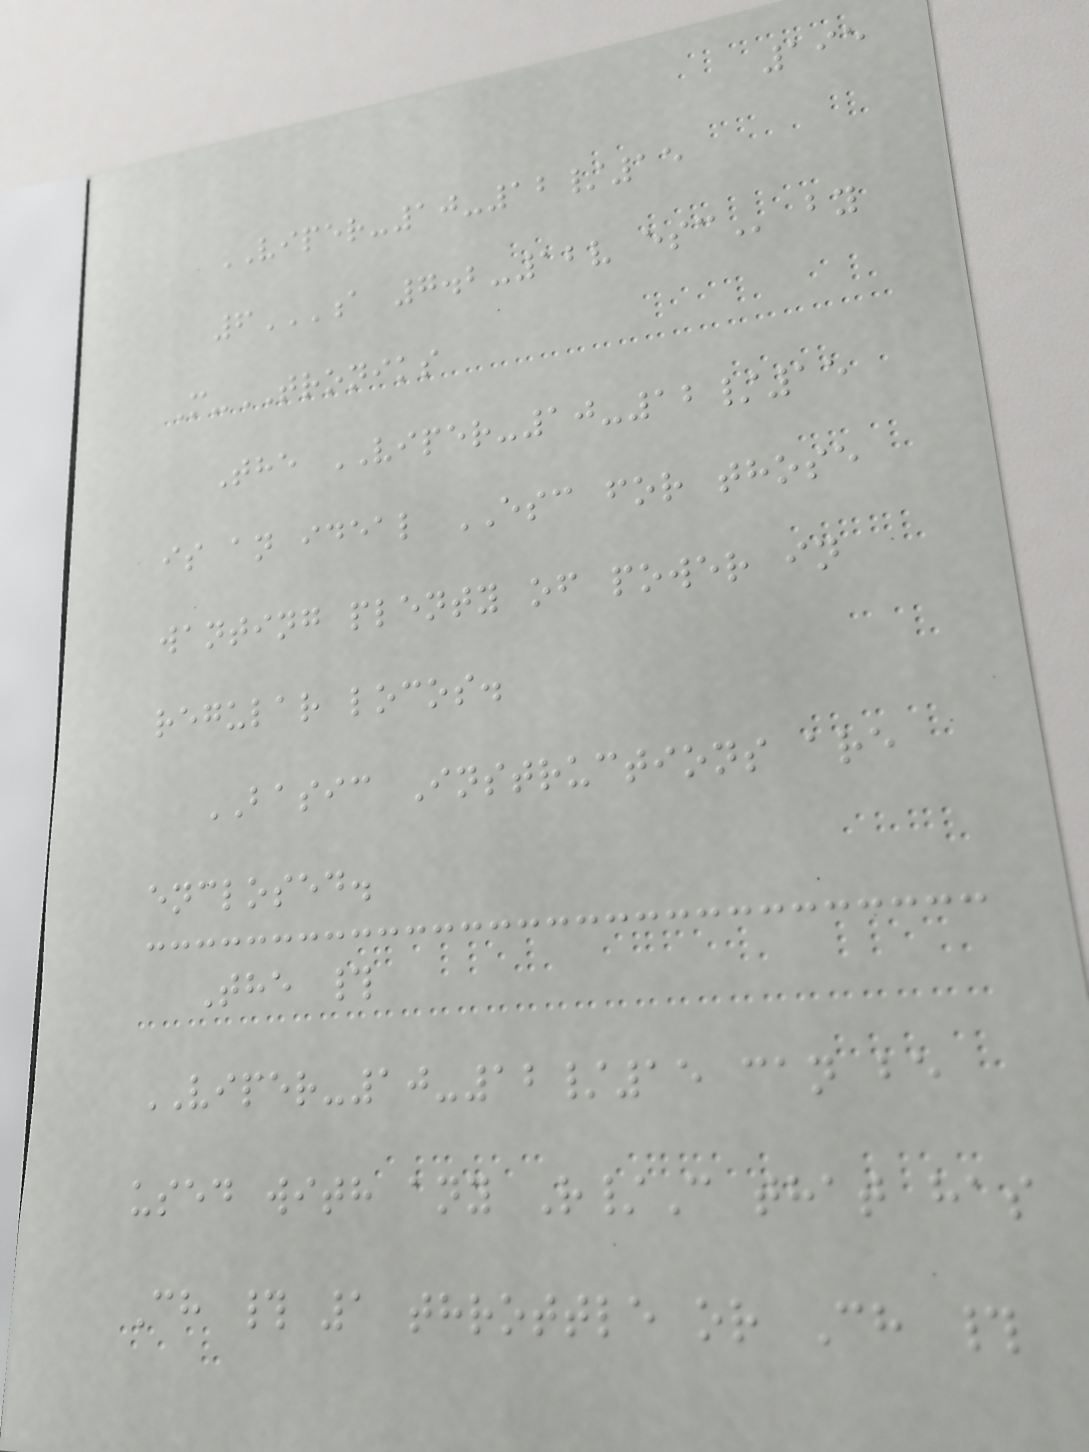195
VIPER-10-12/15
6A 7.2-12V ESC by
M-TRONIKS
The VIPER-10-12/15
is an ideal ESC for those
wanting plenty of power in
regular locos.
BASIC Instructions are
enclosed.
The #
VIPER-10-12/15 can be
used with any R/C that has
Ch # 1 throttle or Ch #
